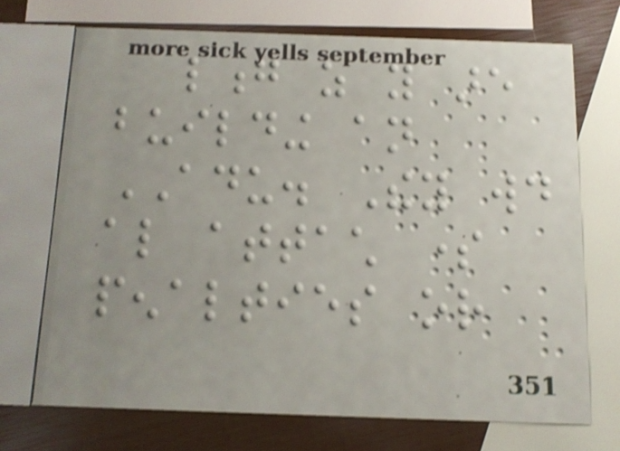long as you are
building an
ADU. They would
also attach some
penalties or
